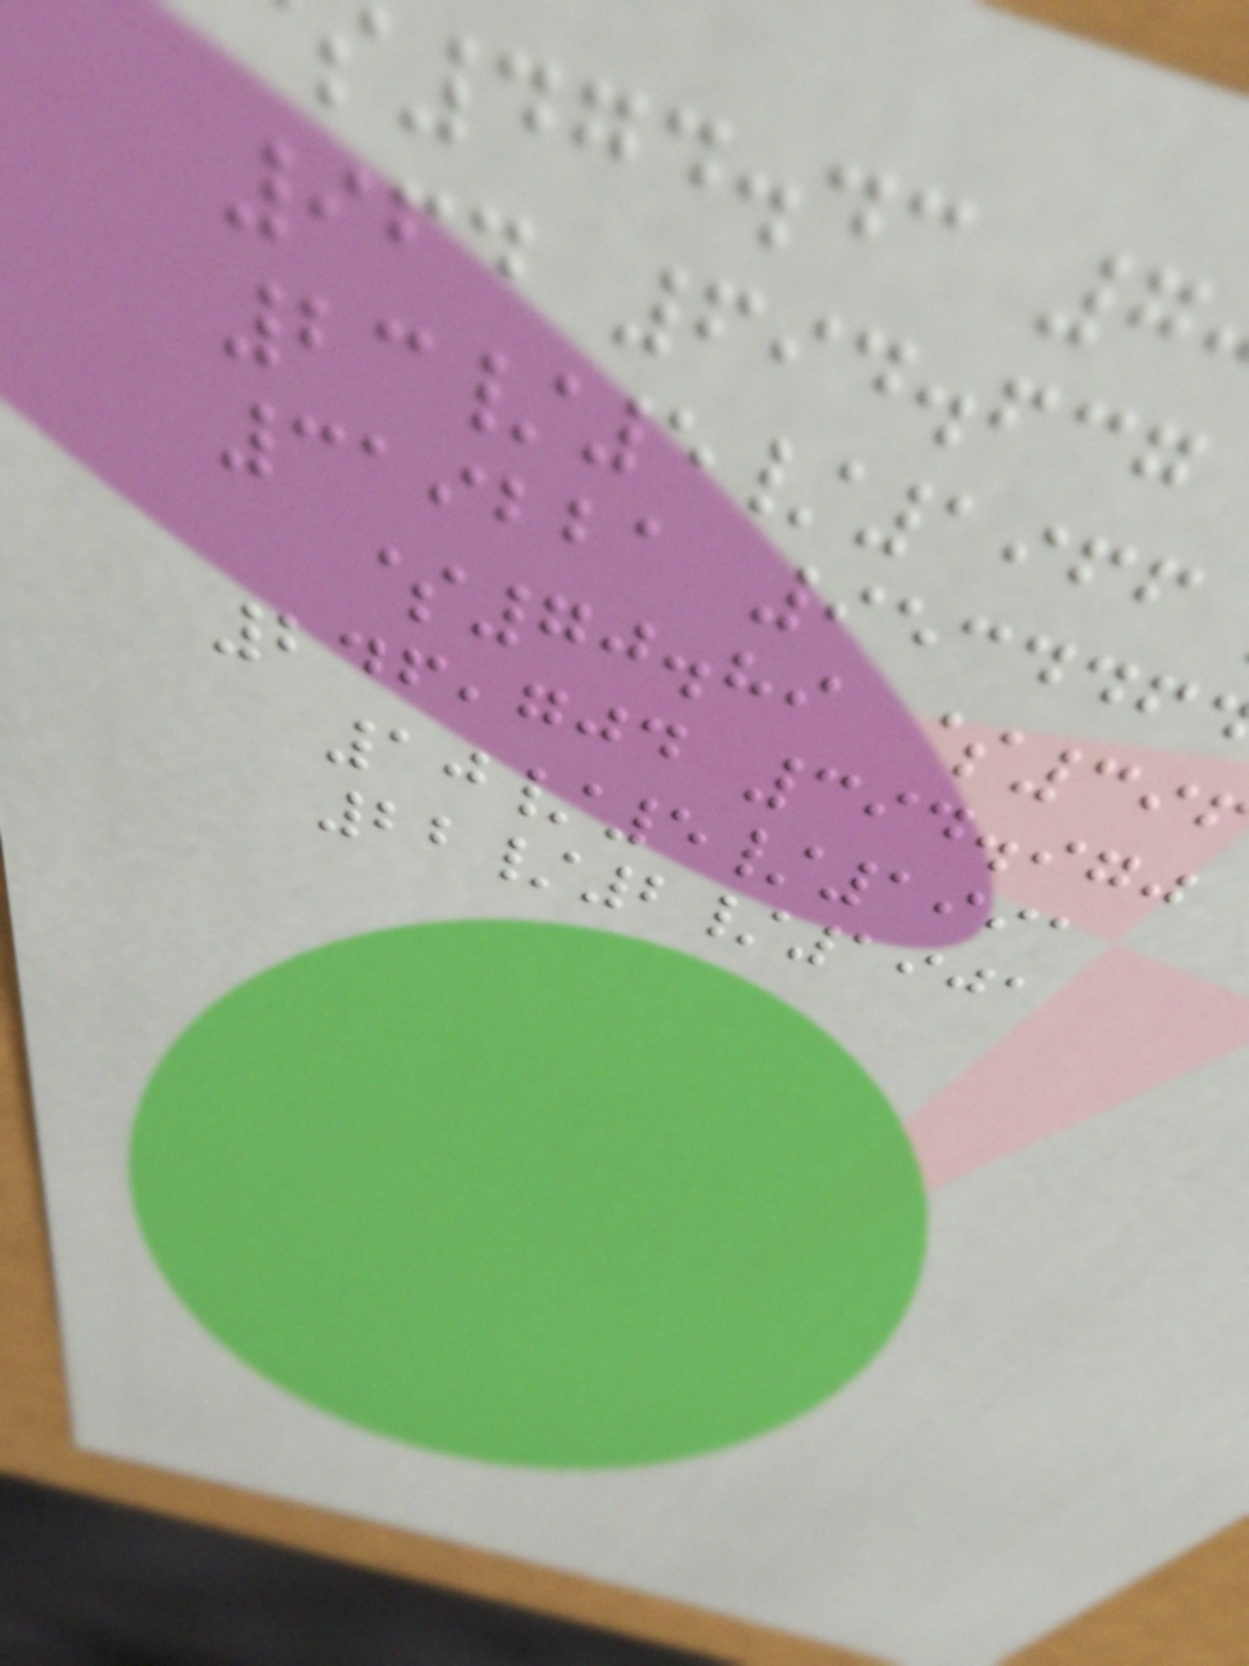474.43 7
964 694.637
23/5/1966
319221 953446
$70.89 $39
246,704 394.970
10/5/1991
22/2/1901
